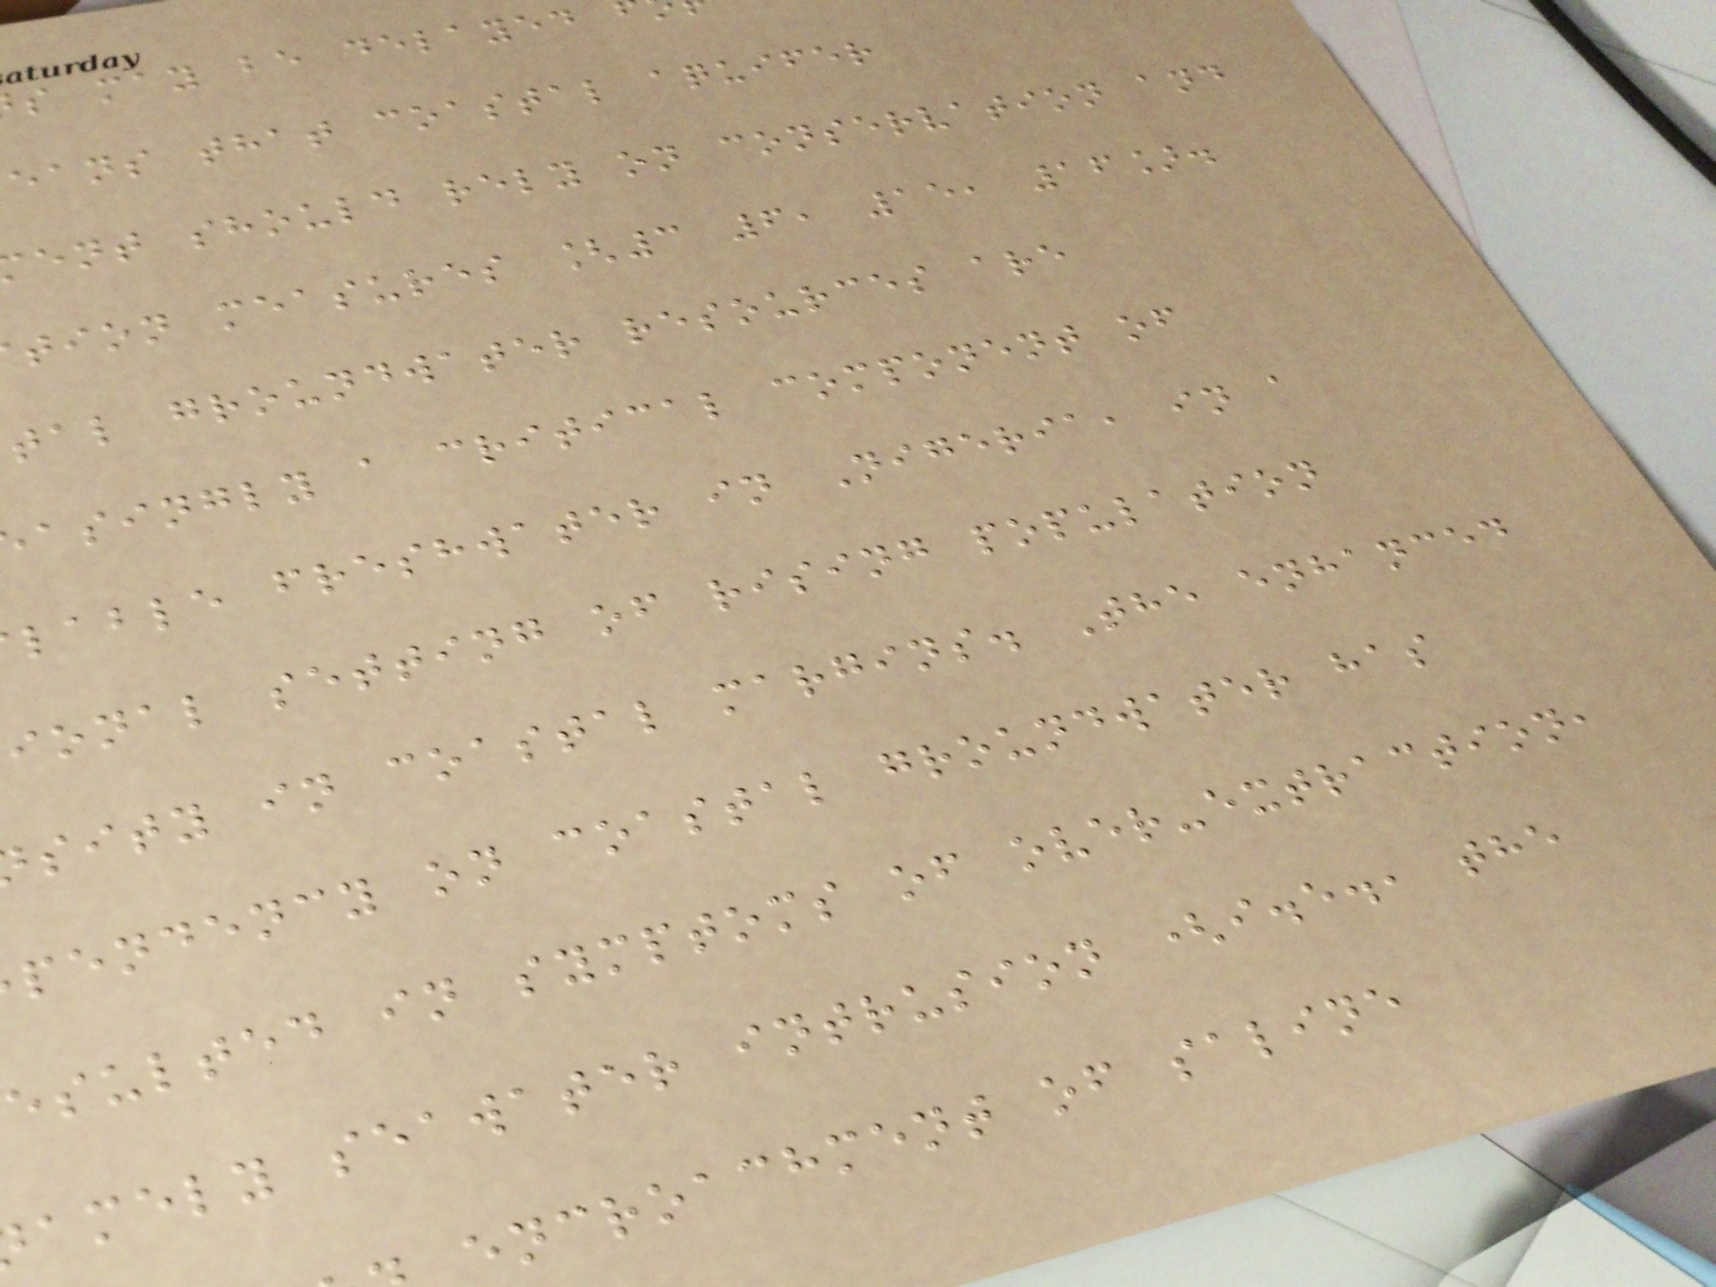s may be delayed
eans that coastal aquifer
ent should rely on conservation and
tion measures [3 6, 15, 16].
tal groundwater resources are
asingly a critical component of
lable freshwater in Nigeria, in a
ional setting of rising population
sity in coastal margins. The enhanced
pendency on coastal groundwater has
esulted in symptoms of over-extraction,
amely seawater intrusion (i.e., the
encroachment of saline
